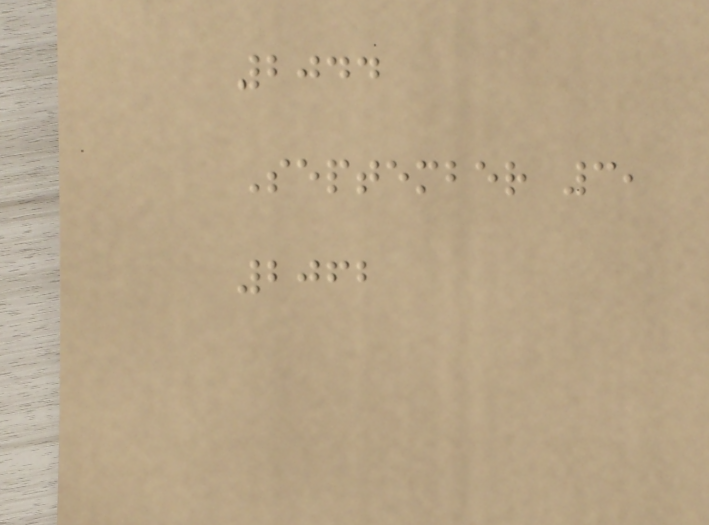2044
September 3,
2062
